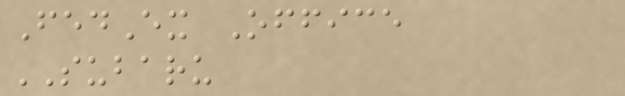FedEx Office
SUBARU
